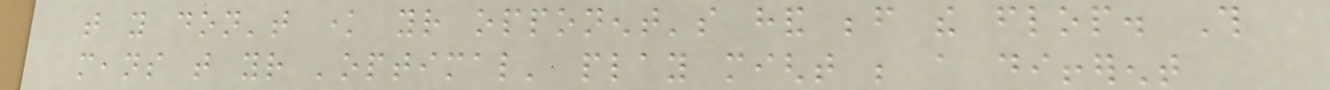that you don't know your opponent's hand before the flop. This
means that your 'optimal' play might be a different
